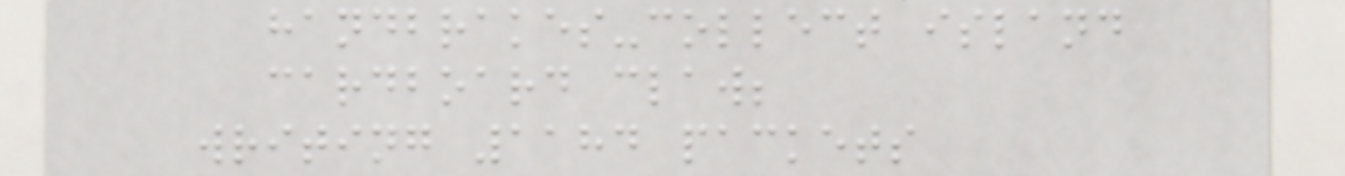handbrakes-collect island
cardboard claw;
writing 1184 packets
